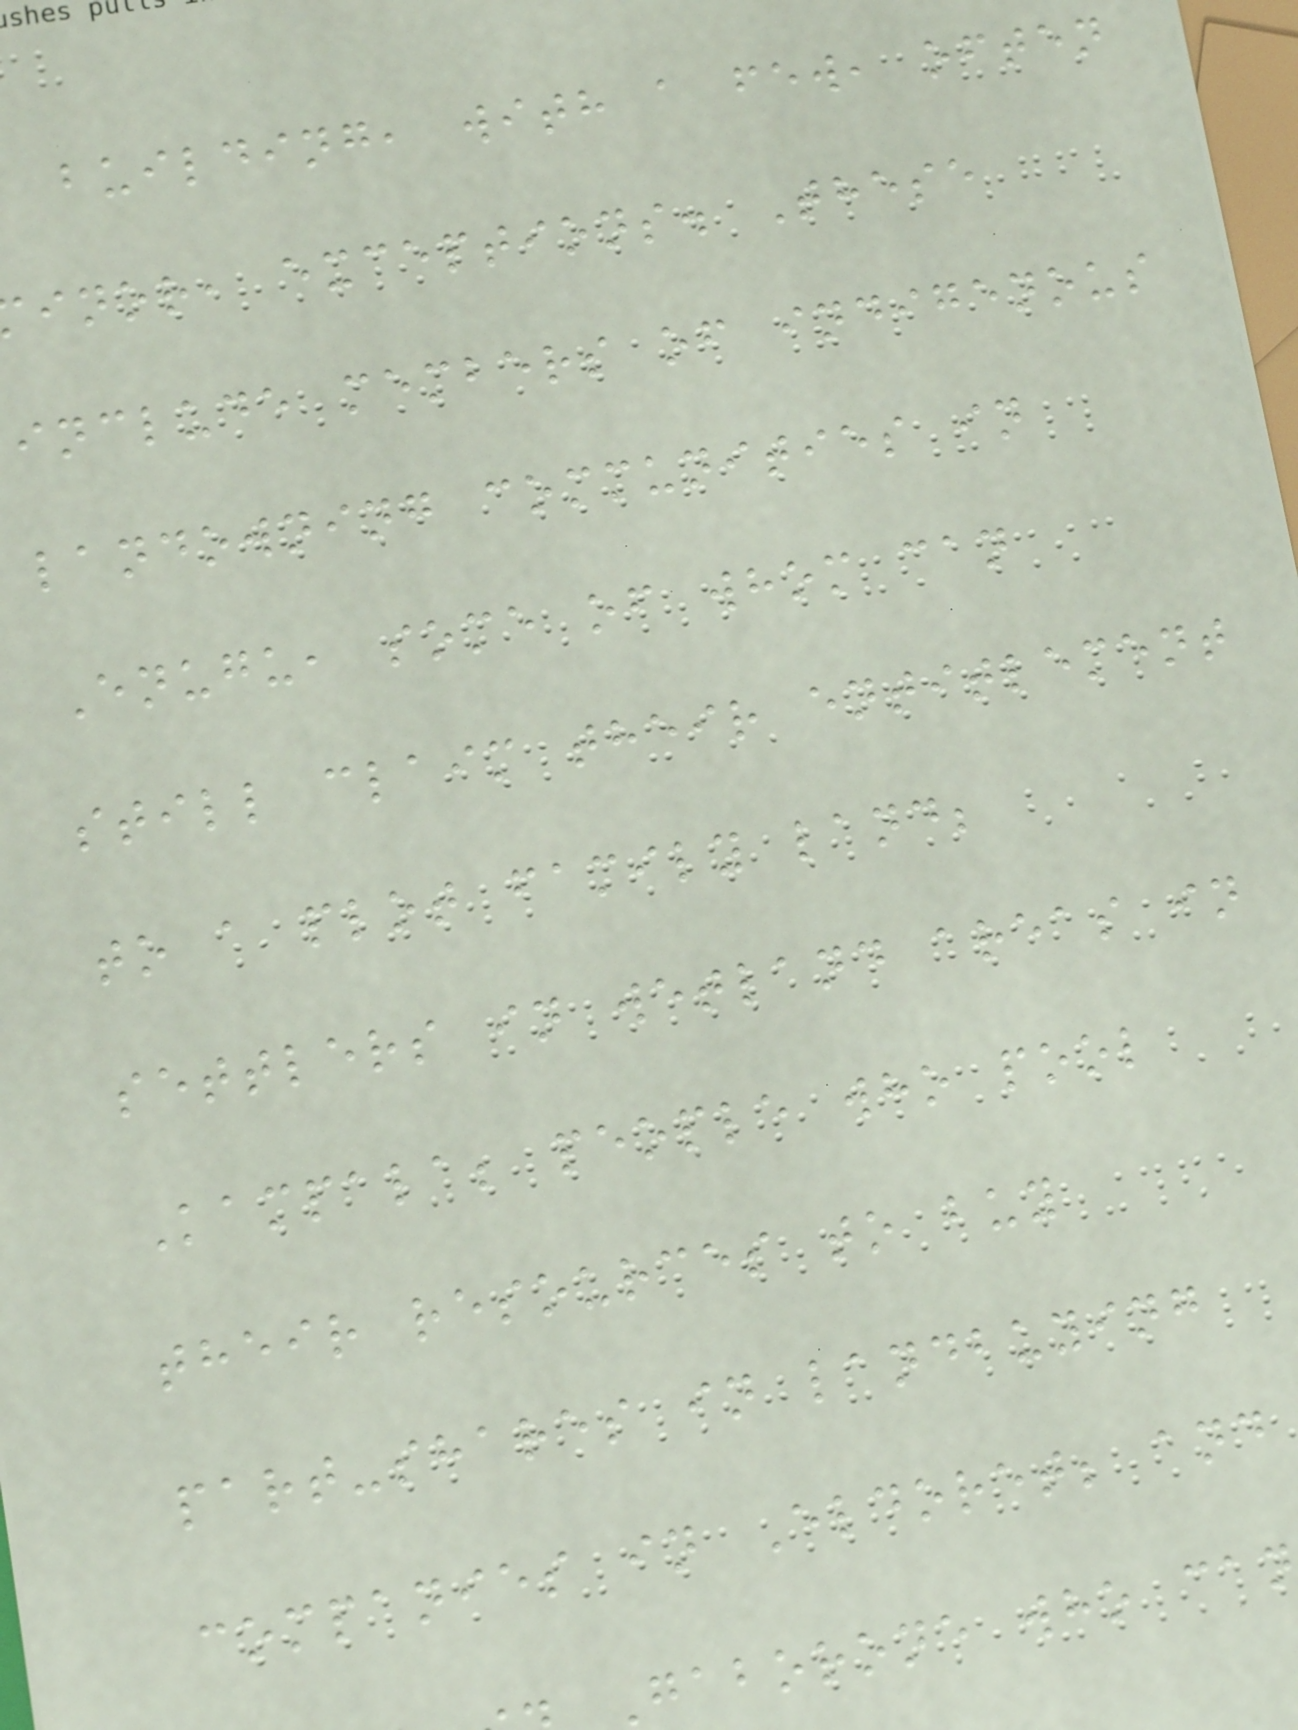building, with a few, often
inor, exceptions. These
include members of indigenous
landowning communities in
Enugu, some of whom can
still claim their entitlement
to a plot family land;
settlers in wetland areas in
Kampala; people who pool
their resources to buy
part-shares in landbuying
companies in Eldoret; and
Gaborone who can
